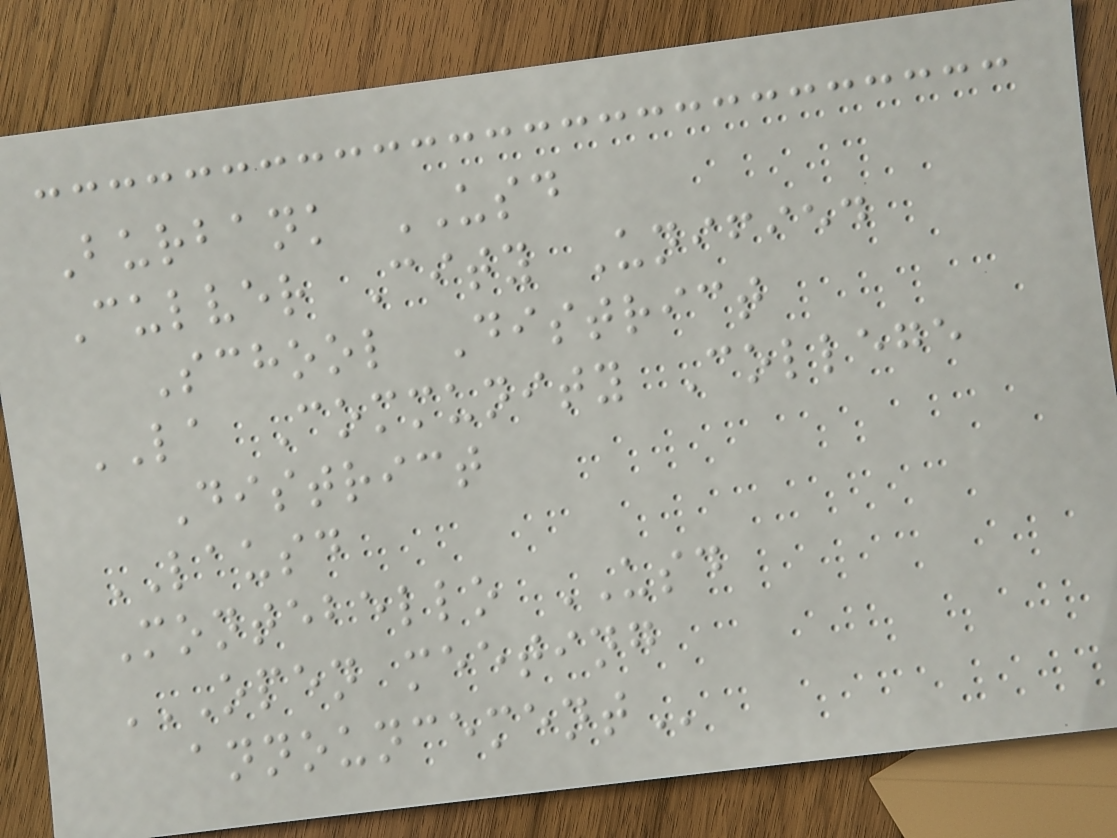Burbank USD
Culver City Unified
School District
LA Community College
District
LAUSD
Montebello USD
OPEN MEETING
ANNOUNCEMENT
